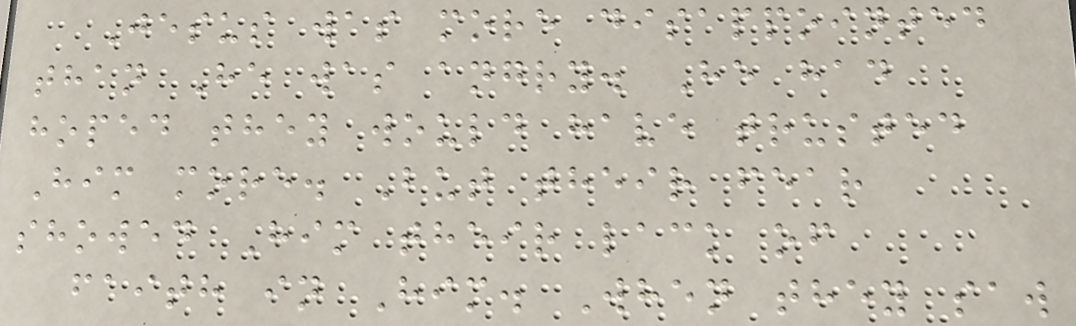Jesus was more disappointed
than He was angry. He had
hoped they would have trusted
Him more. But their fear
showed Him their lack of
faith in Him. When they saw
